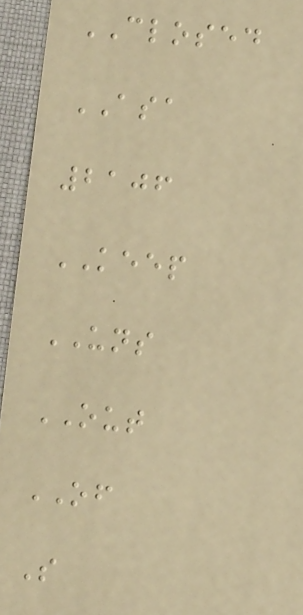CLOSED
ASA
2106
KEEP
UNS
OUT
OF
S
